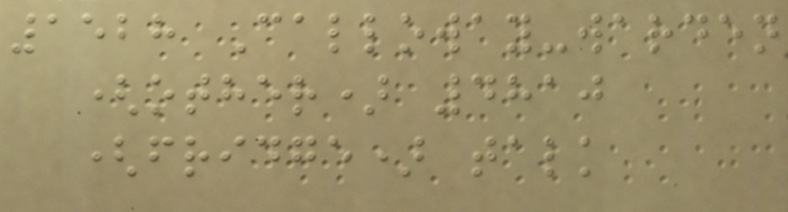1528 Calloway-warden
(other) 4810
(fridge) talk
